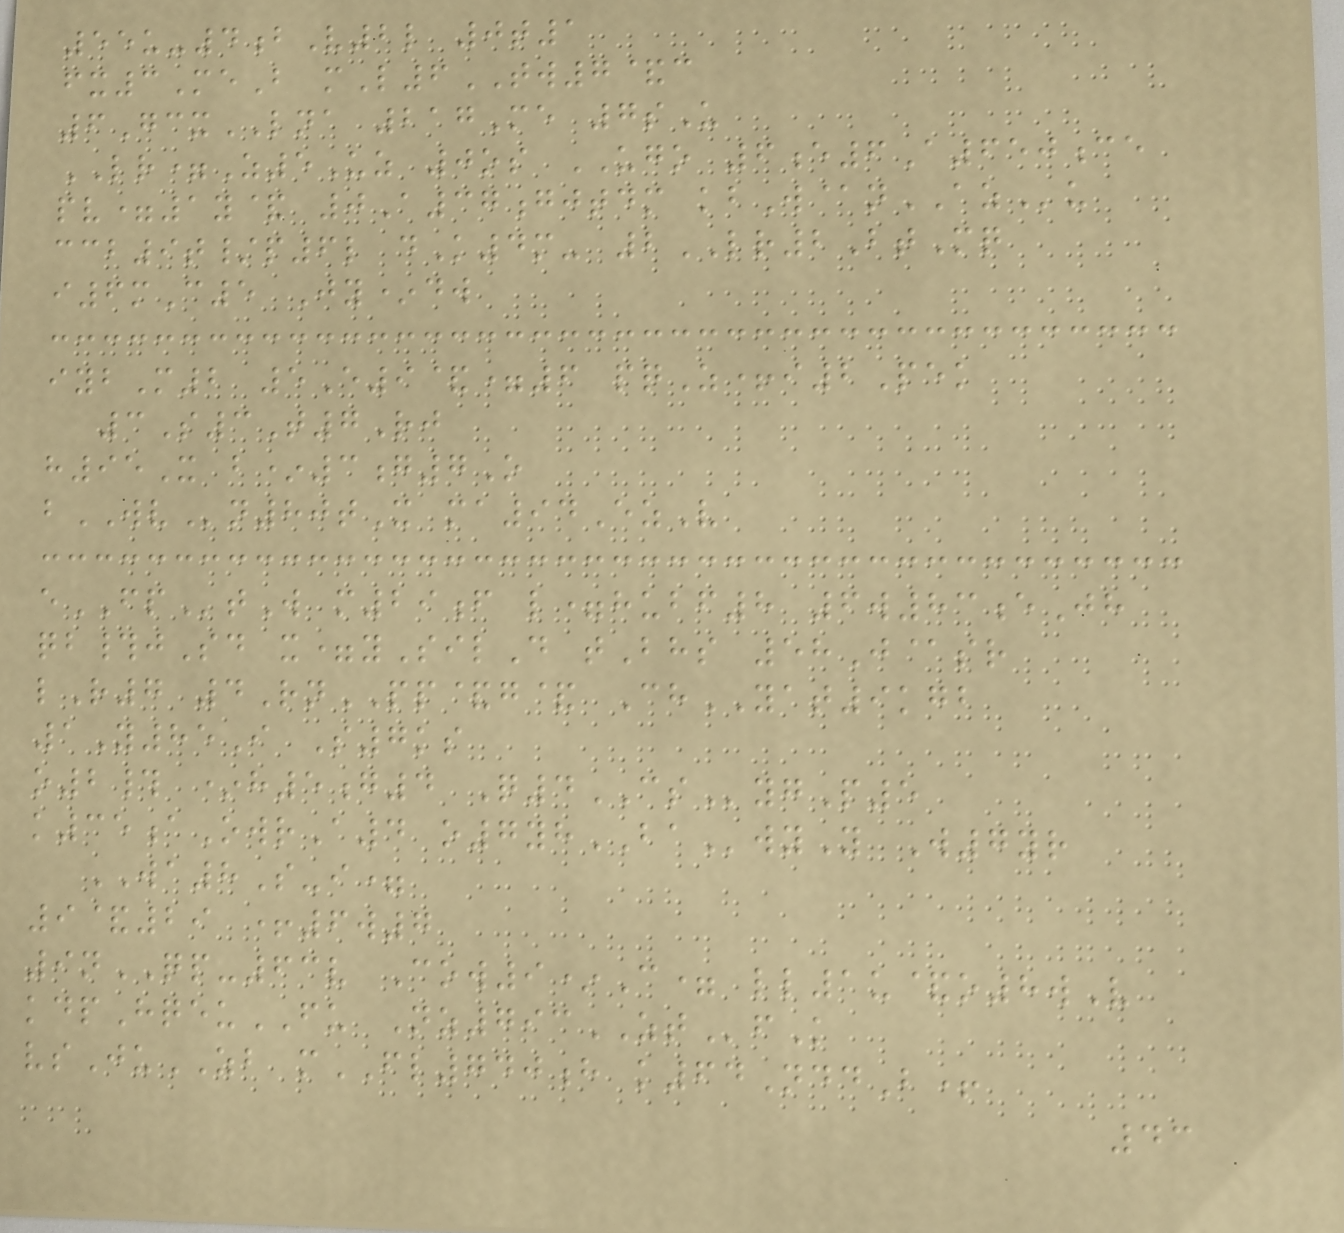55u-4bV2l 0t1
fx3MeB mL6TW7&c
6GcxLNA 217Me 7sU
LR=Z5Uz 0os UGO 6e6A650ce
pv=1y& 0A37gjtdm kbW@nAZu
ccb9t/p6l dK4m- 2LR2BtMq
i6mC5 Jy*dw
iybM2 5E9&=6 pqZ+i2Pek
3S3T7Rj
h95X b*3g7O
bWVn80tX ma94EzV
eFPtW m29f l=hubf8 6w83eJh
qb#jSd x=ySilD tBhs 58J@sr
lR7 4RnPP&g& ChYAT9kgb
1Y85I S7ks
o2# *h5g4 Q4CSygP5
k35aOwrA4 o7yhBAwyY W7yr
WA8S-i=
9&29 +6w7
9nQP-63v Cow9*C= ll1u&o8wV
kdpHqeuFU Nz793ZTfK
vsJuZB mFL740h k64NddB+
43
